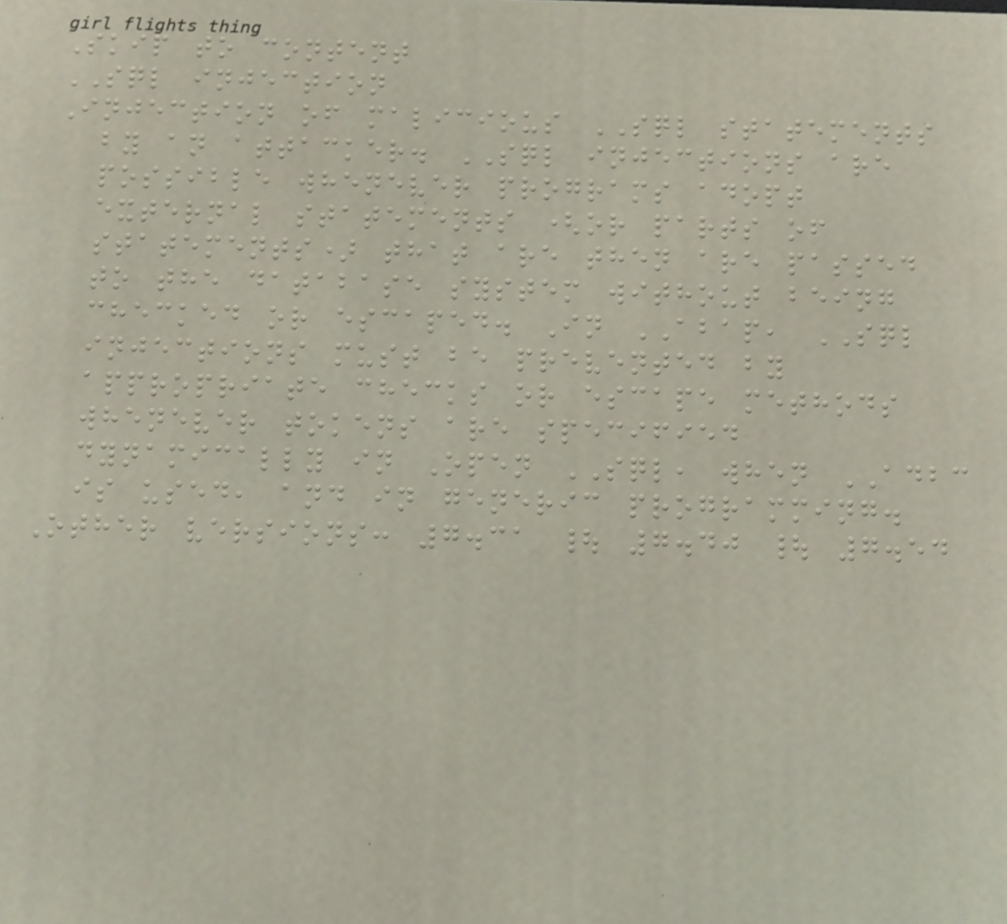Skip to content
SQL injection
Injection of malicious SQL statements
by an attacker. SQL injections are
possible whenever programs adopt
external statements (or parts of
statements) that are then are passed
to the database system without being
checked or escaped. In ABAP, SQL
injections must be prevented by
appropriate checks or escape methods
whenever tokens are specified
dynamically in Open SQL, when ADBC
is used, and in generic programming.
Other versions: 7.31 | 7.40 | 7.54
